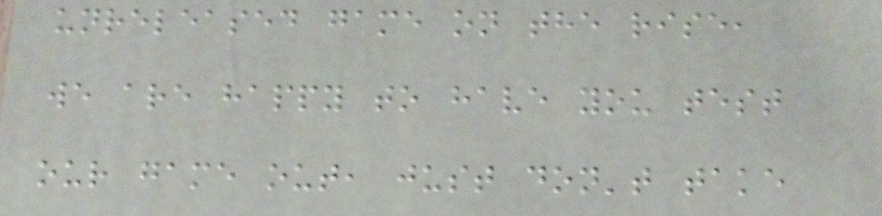unreleased game on the rise,
we are happy to have you test
our game out, just don't take
